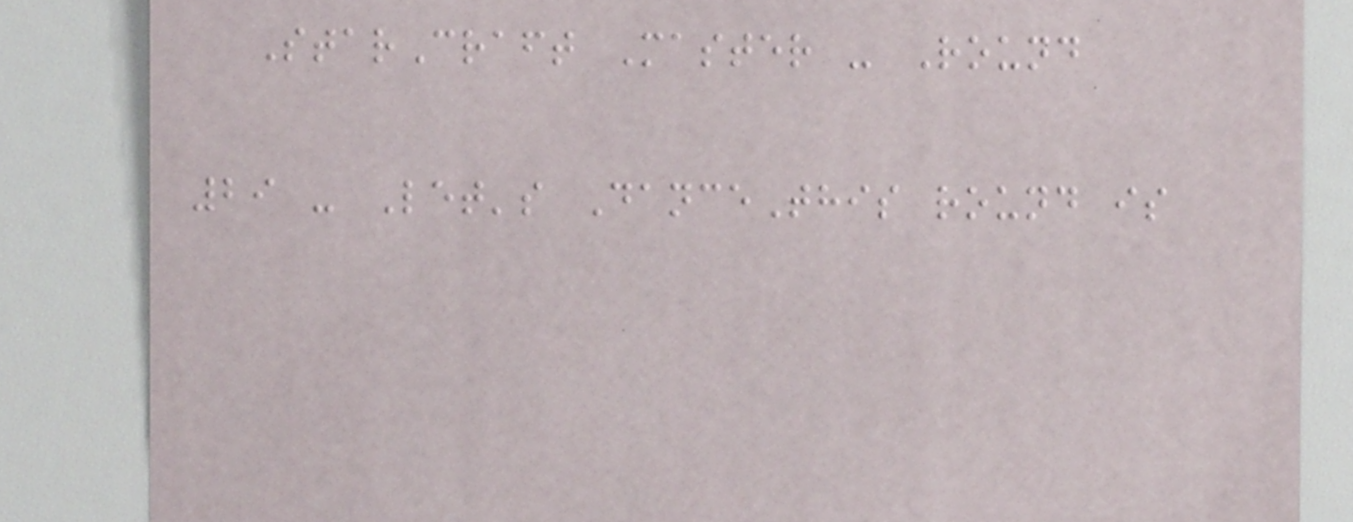StarCraft Master - Round
29 - Let's DanceThis round is
